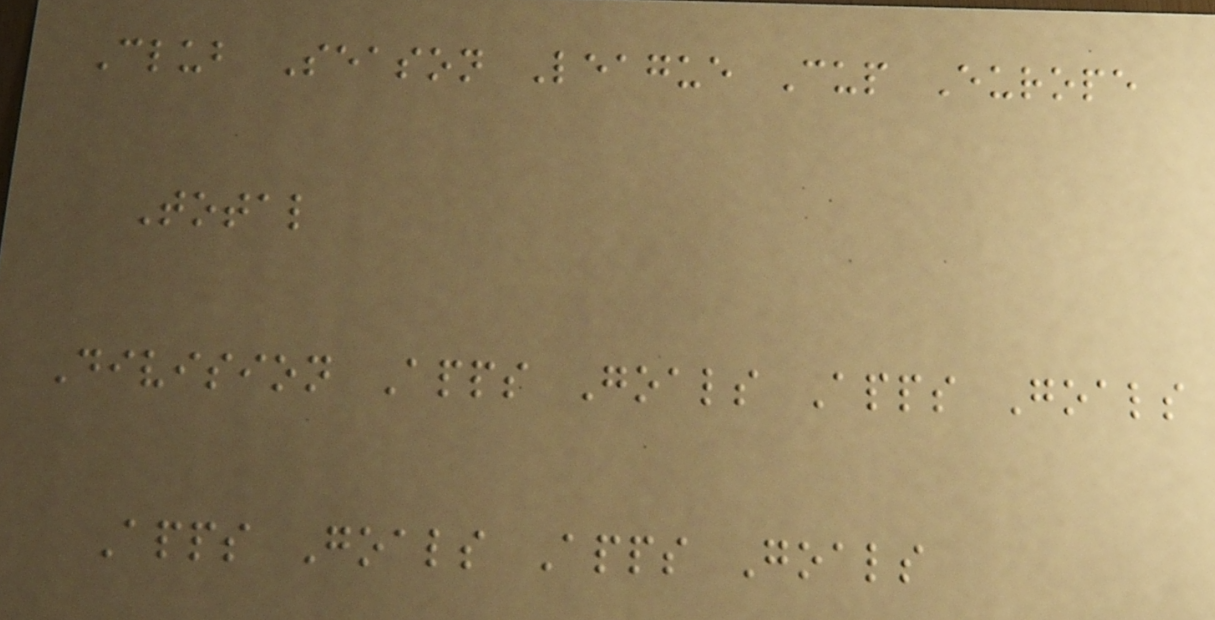Club Season League Cup Europe
Total
Division Apps Goals Apps Goals
Apps Goals Apps Goals
